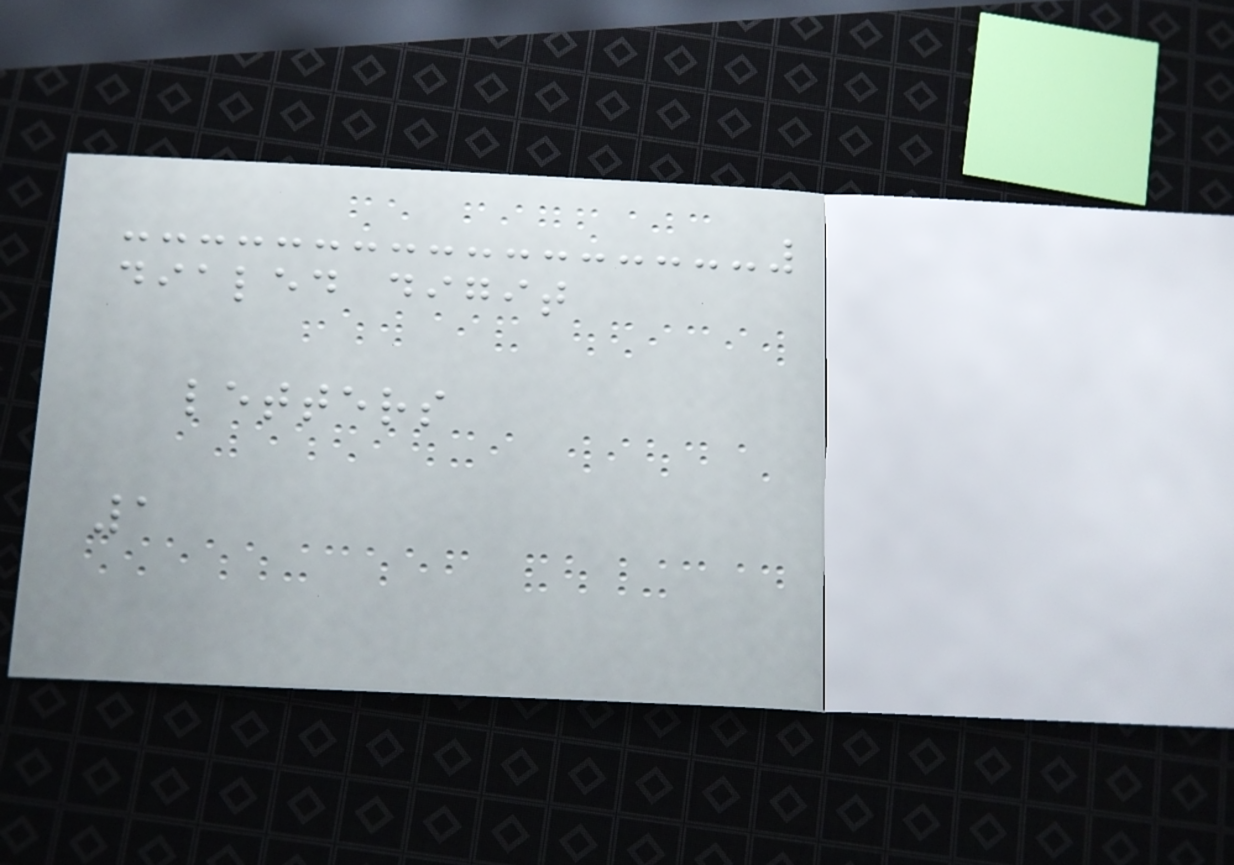dialed digit
letters
1
